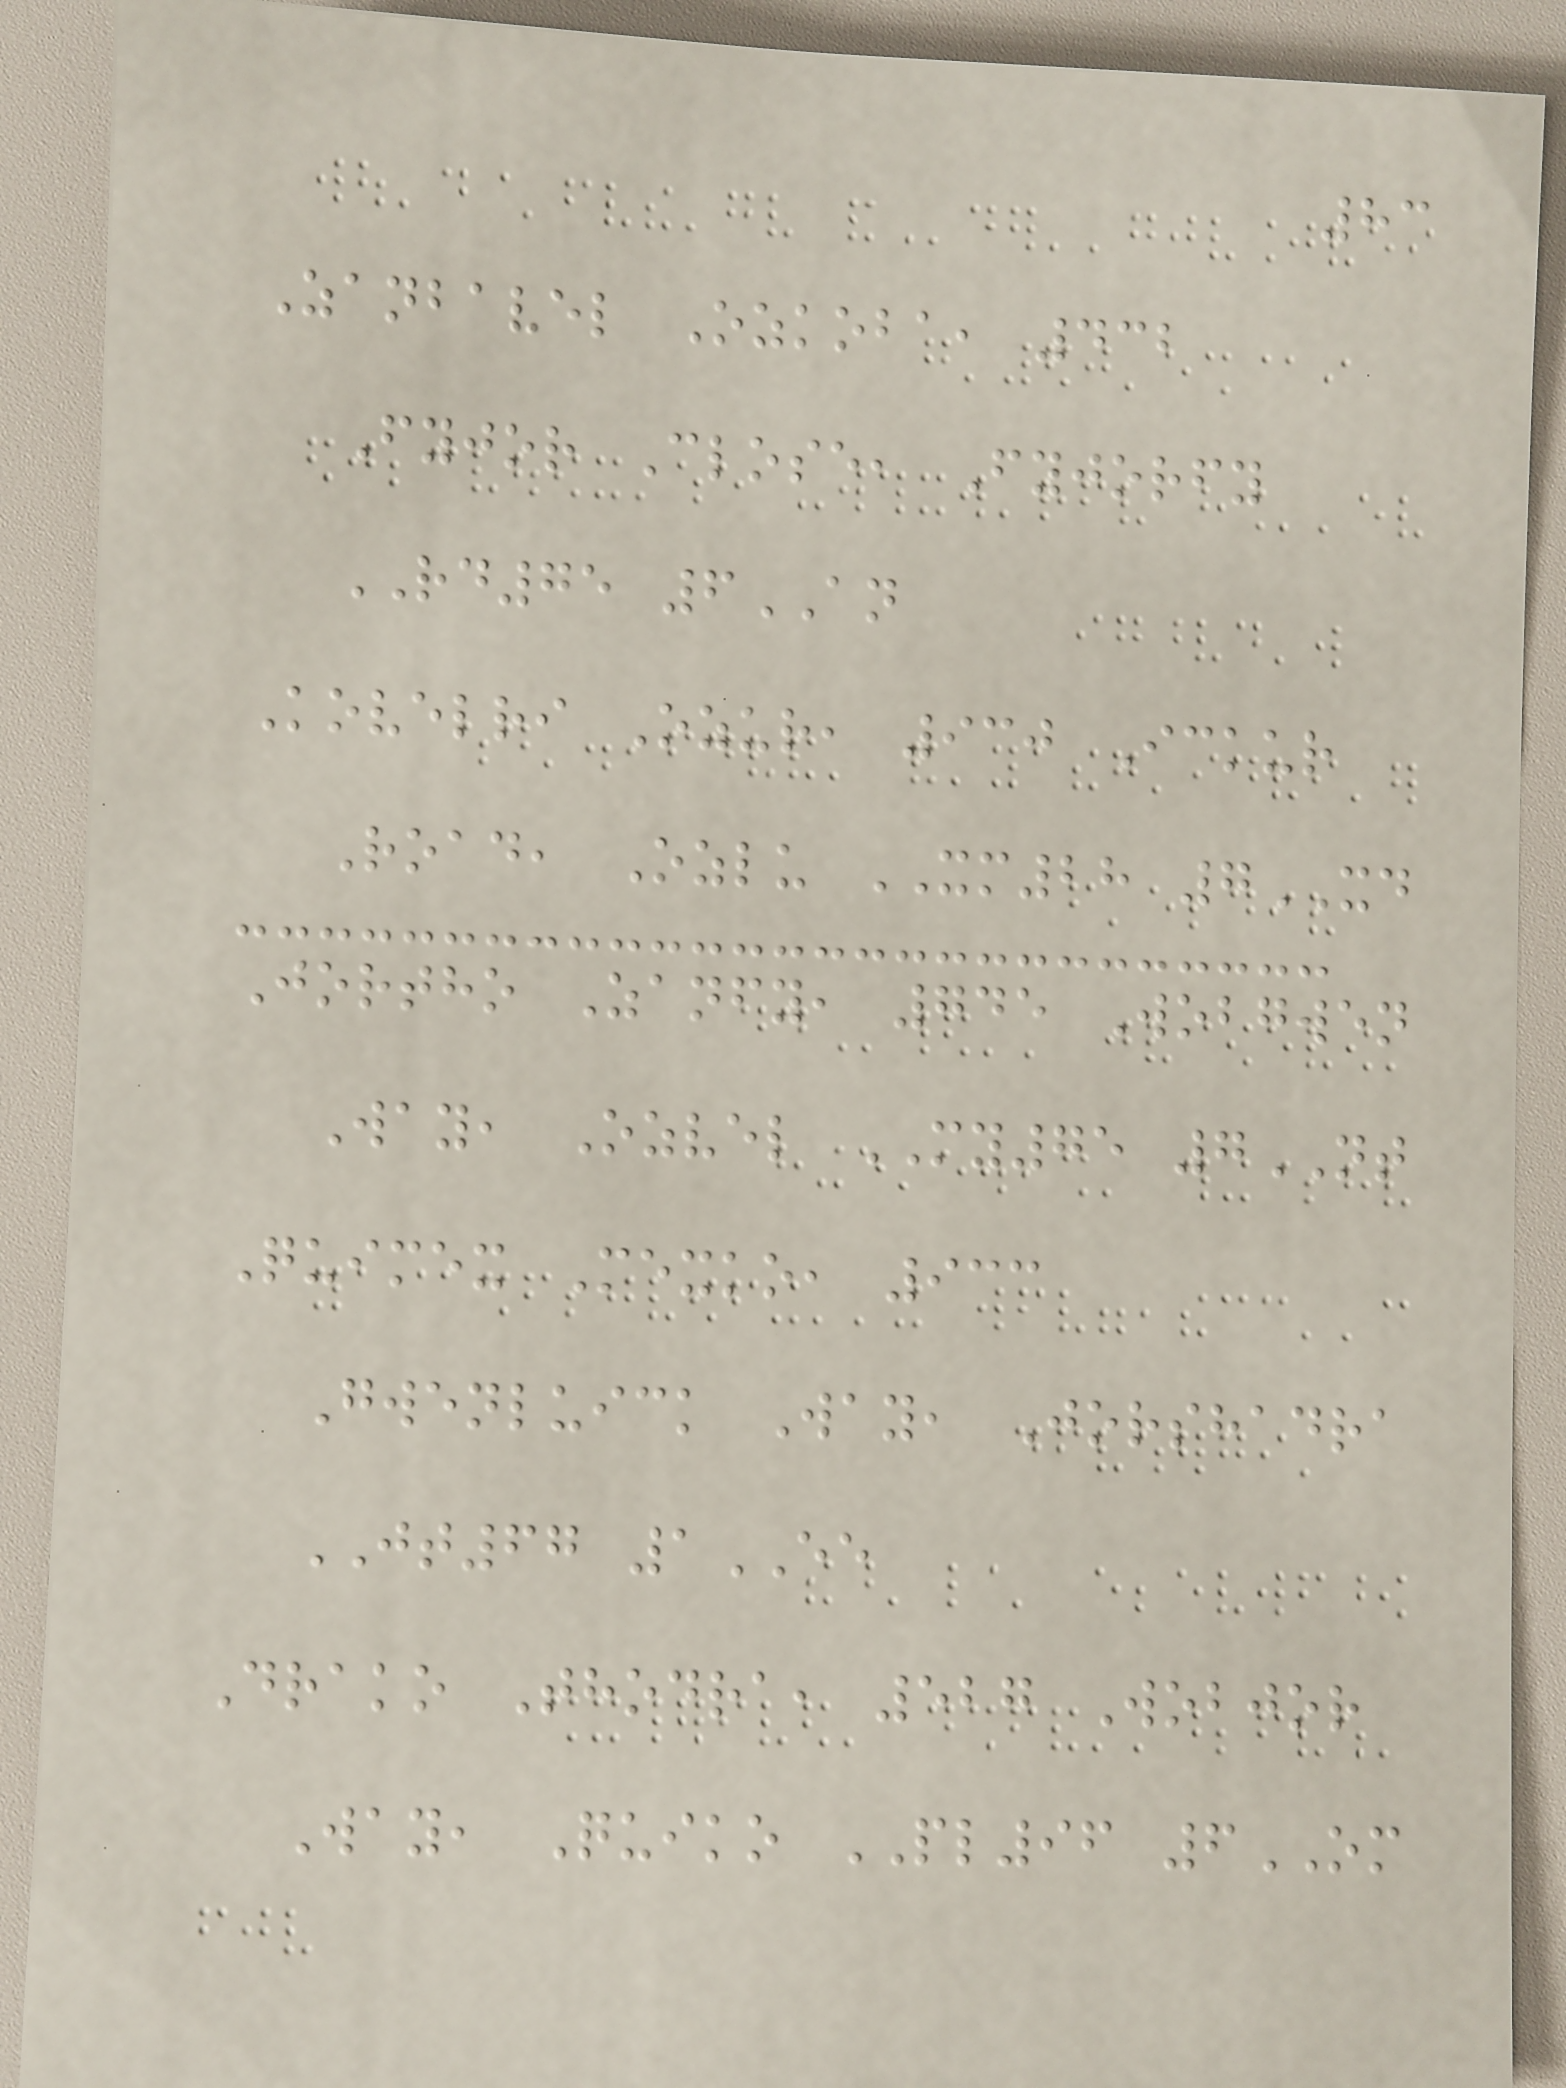83
Zanbavel Ozkoba, 432
Fyjor Close, Fyjorfy
RD75 6AN
Kovelri Ozur, 930 Ickur
Road, Ozlu XM28 7XD
Jortho Zanfy, 745 Wobgwen
Way, Ozvel MY75 7NT
Quimex Mexko, 933
Gwenluick Way, Jorshadra
JT67 1EE
Drako Thodra, 527 Wobjor
Way, Quiko PL96 6OM
